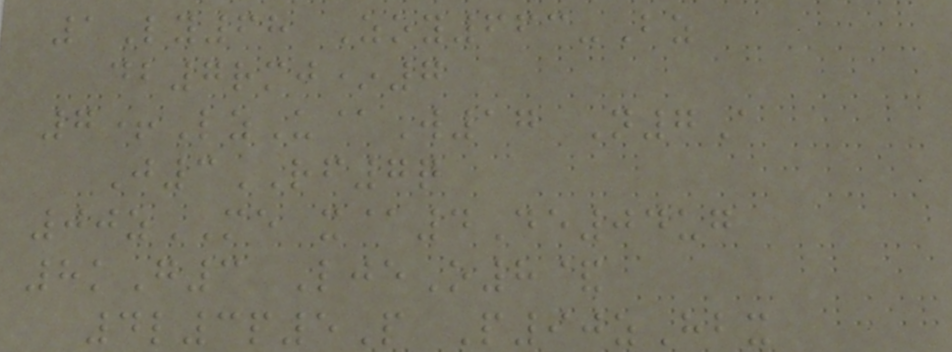1Ly68 Zoy663-Bz
db7rmj*7
7+LzU@W17 N7A
J3RF7q
00zME x@4De04ug
8kG3 LjeO8&
4l3p5P P90zHbx
